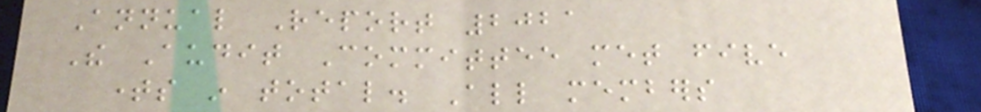Annual Report 2021
The Audit Committee met five
times in total. All members
